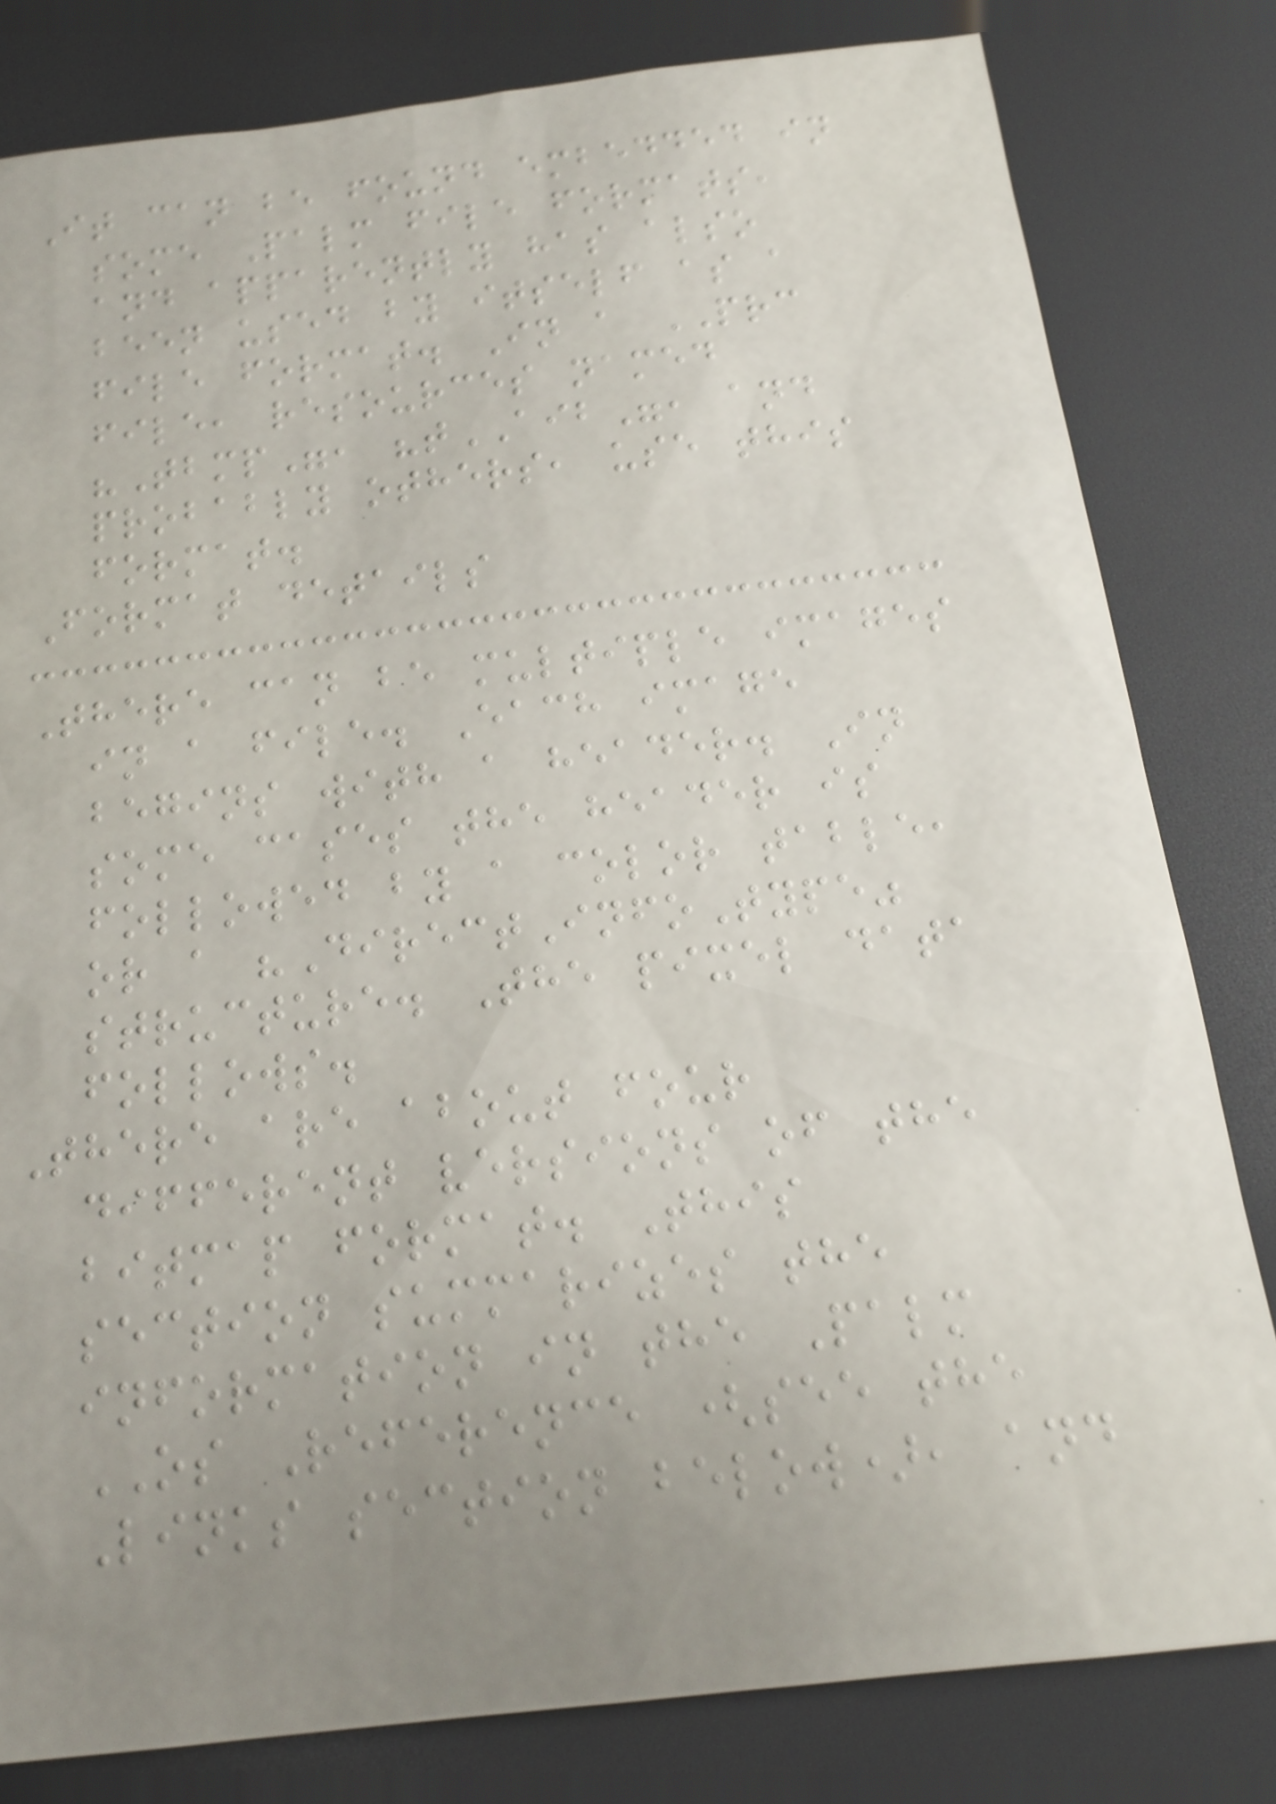It can be found embedded in
some Palm file formats,
and apparently has also
been used by itself as a
file format. In a PRC
file, resources named
"Tbmp", "tAIB", and
probably others, use this
format.
Format details
There can be multiple images
in a file. Each image
begins with a header. In
some cases the header is
followed by a color table,
or a "DirectInfoType"
structure. The pixel data
follows.
There are about four
different versions of the
bitmap format. This
section summarizes the
information in the Palm
OS Reference (see the
Links section below), and
